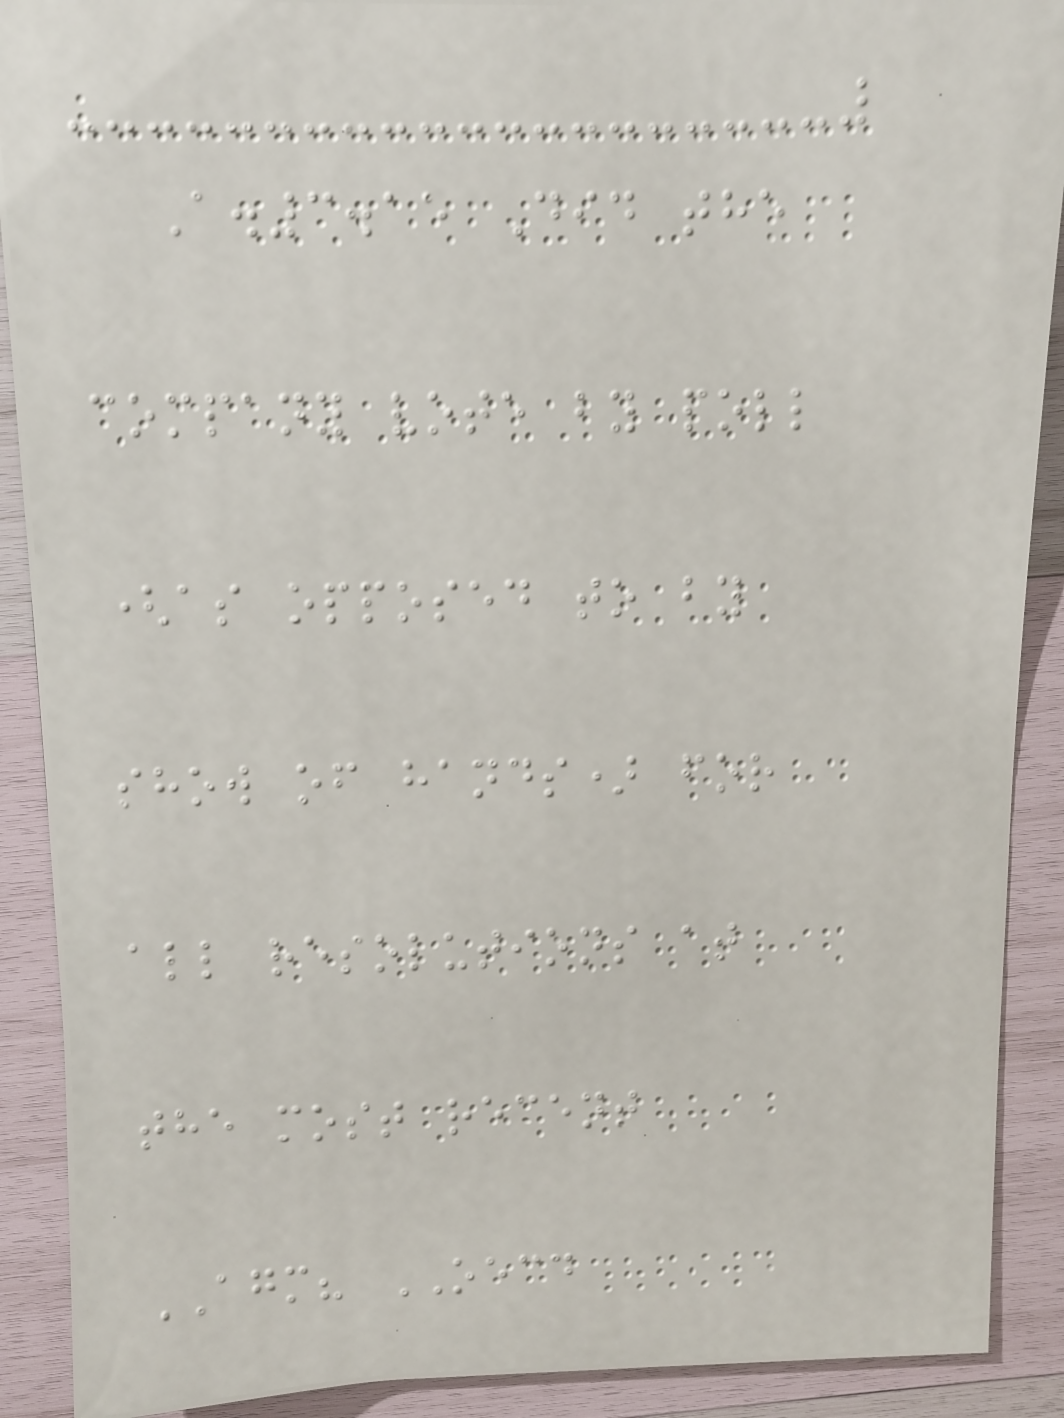A.3.15 Did the
company vote by poll
(as opposed to by
show of hands) for
all resolutions at
the most recent
AGM? OECD
